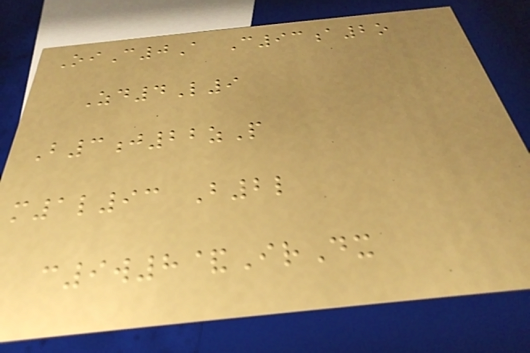OiC0A C93a2o
Zd4L9
B3j22zP
m1l93 B2l
c9w8&IrDx
